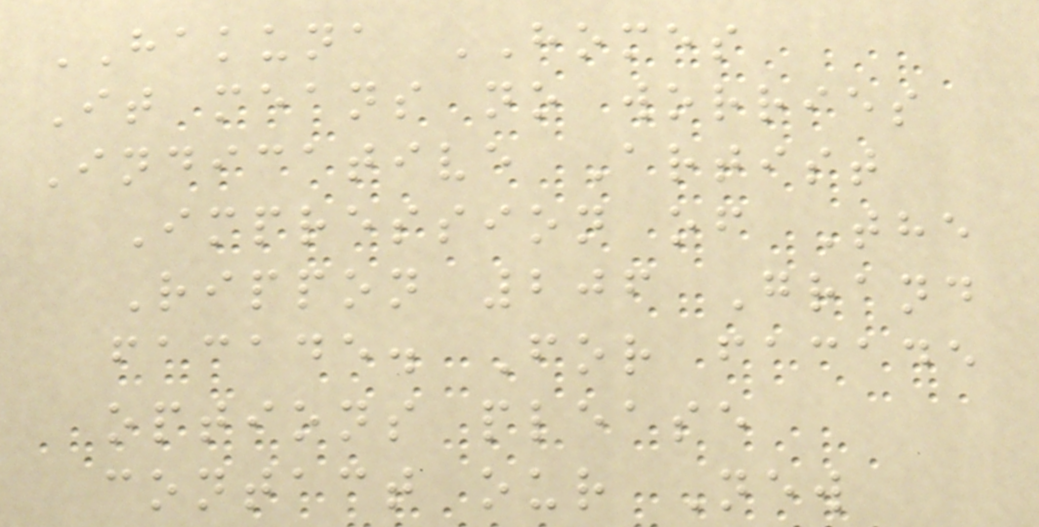HAKUNA HOMES
It means no worries
Indicative Artist
Impression of The
Rippon 206 Grand
facade. For facade
options please
contact our New
